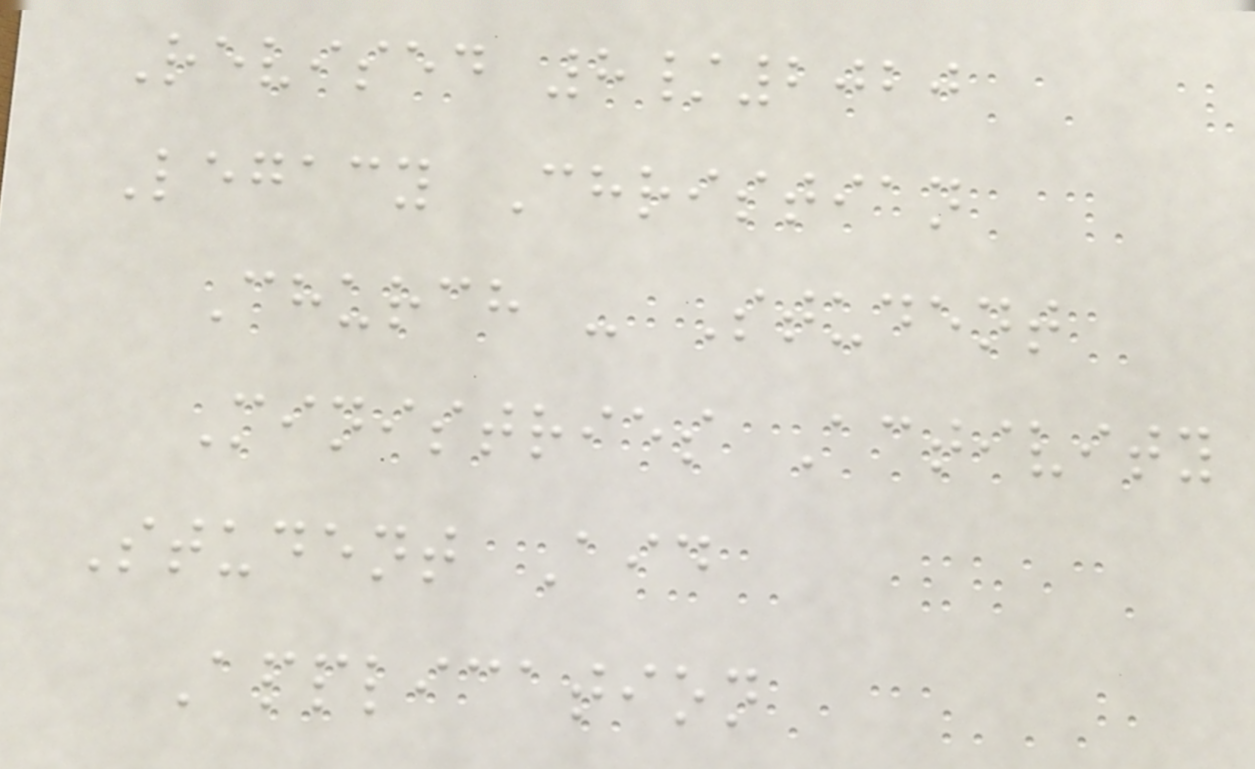Revised 8/2020
Legacy Christian
Church - Student
Ministries Activity
Student Aid
Application
